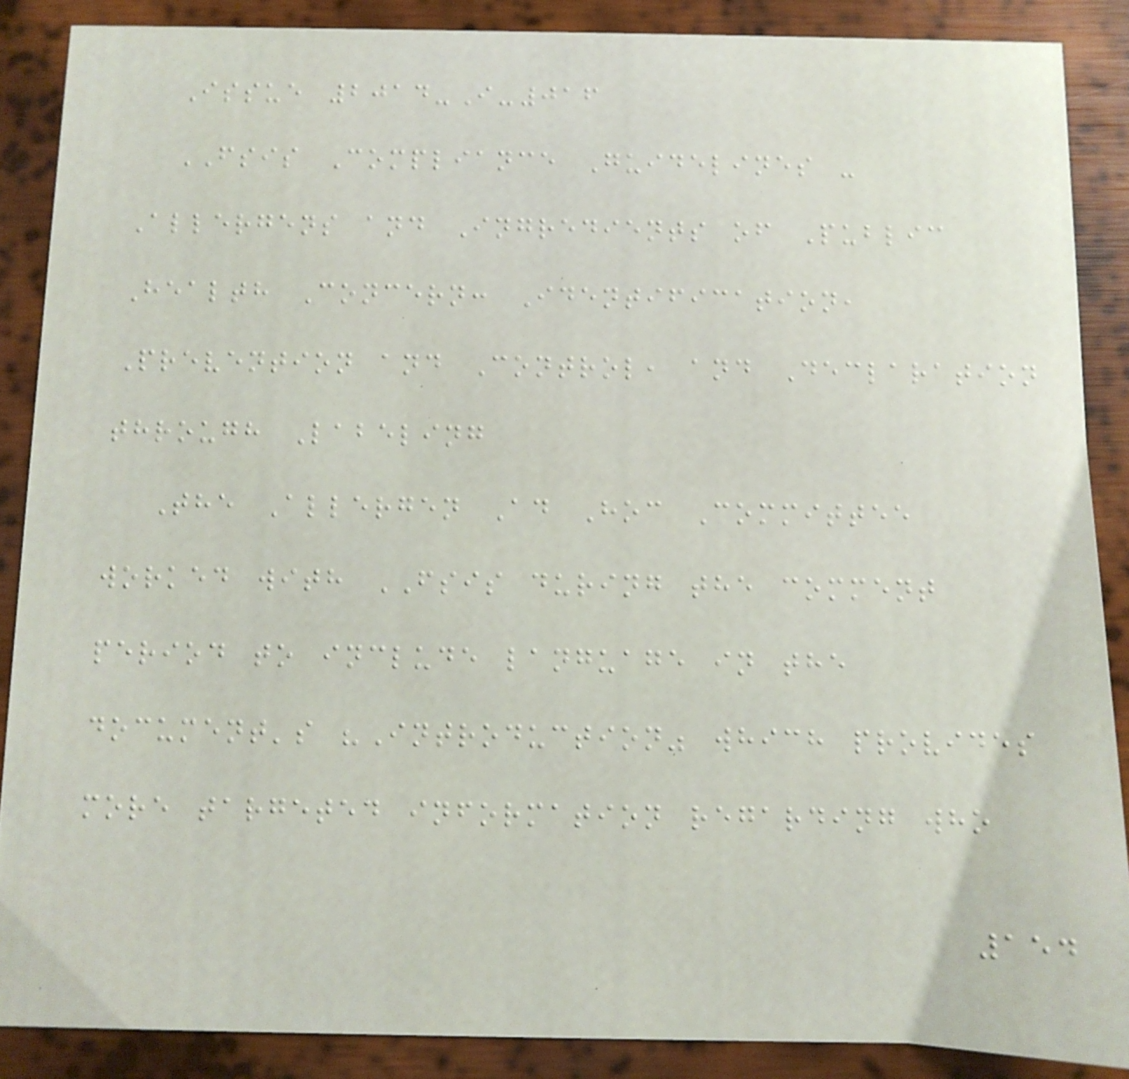Issue 2014-I-016
FSIS Compliance Guidelines -
Allergens and Ingredients of Public
Health Concern: Identification,
Prevention and Control, and Declaration
through Labeling
The Allergen Ad Hoc Committee
worked with FSIS during the comment
period to include language in the
document's "Introduction" which provides
more targeted information regarding who
154
